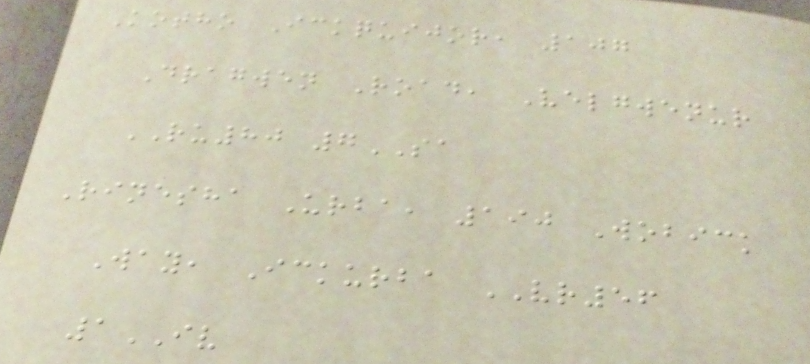Kotho Ickquijor, 107
Dragwen Road, Velgwenur
RU80 7SA
Rinesha Urba, 190 Wobick
Way, Ickurba VR56
1IV
